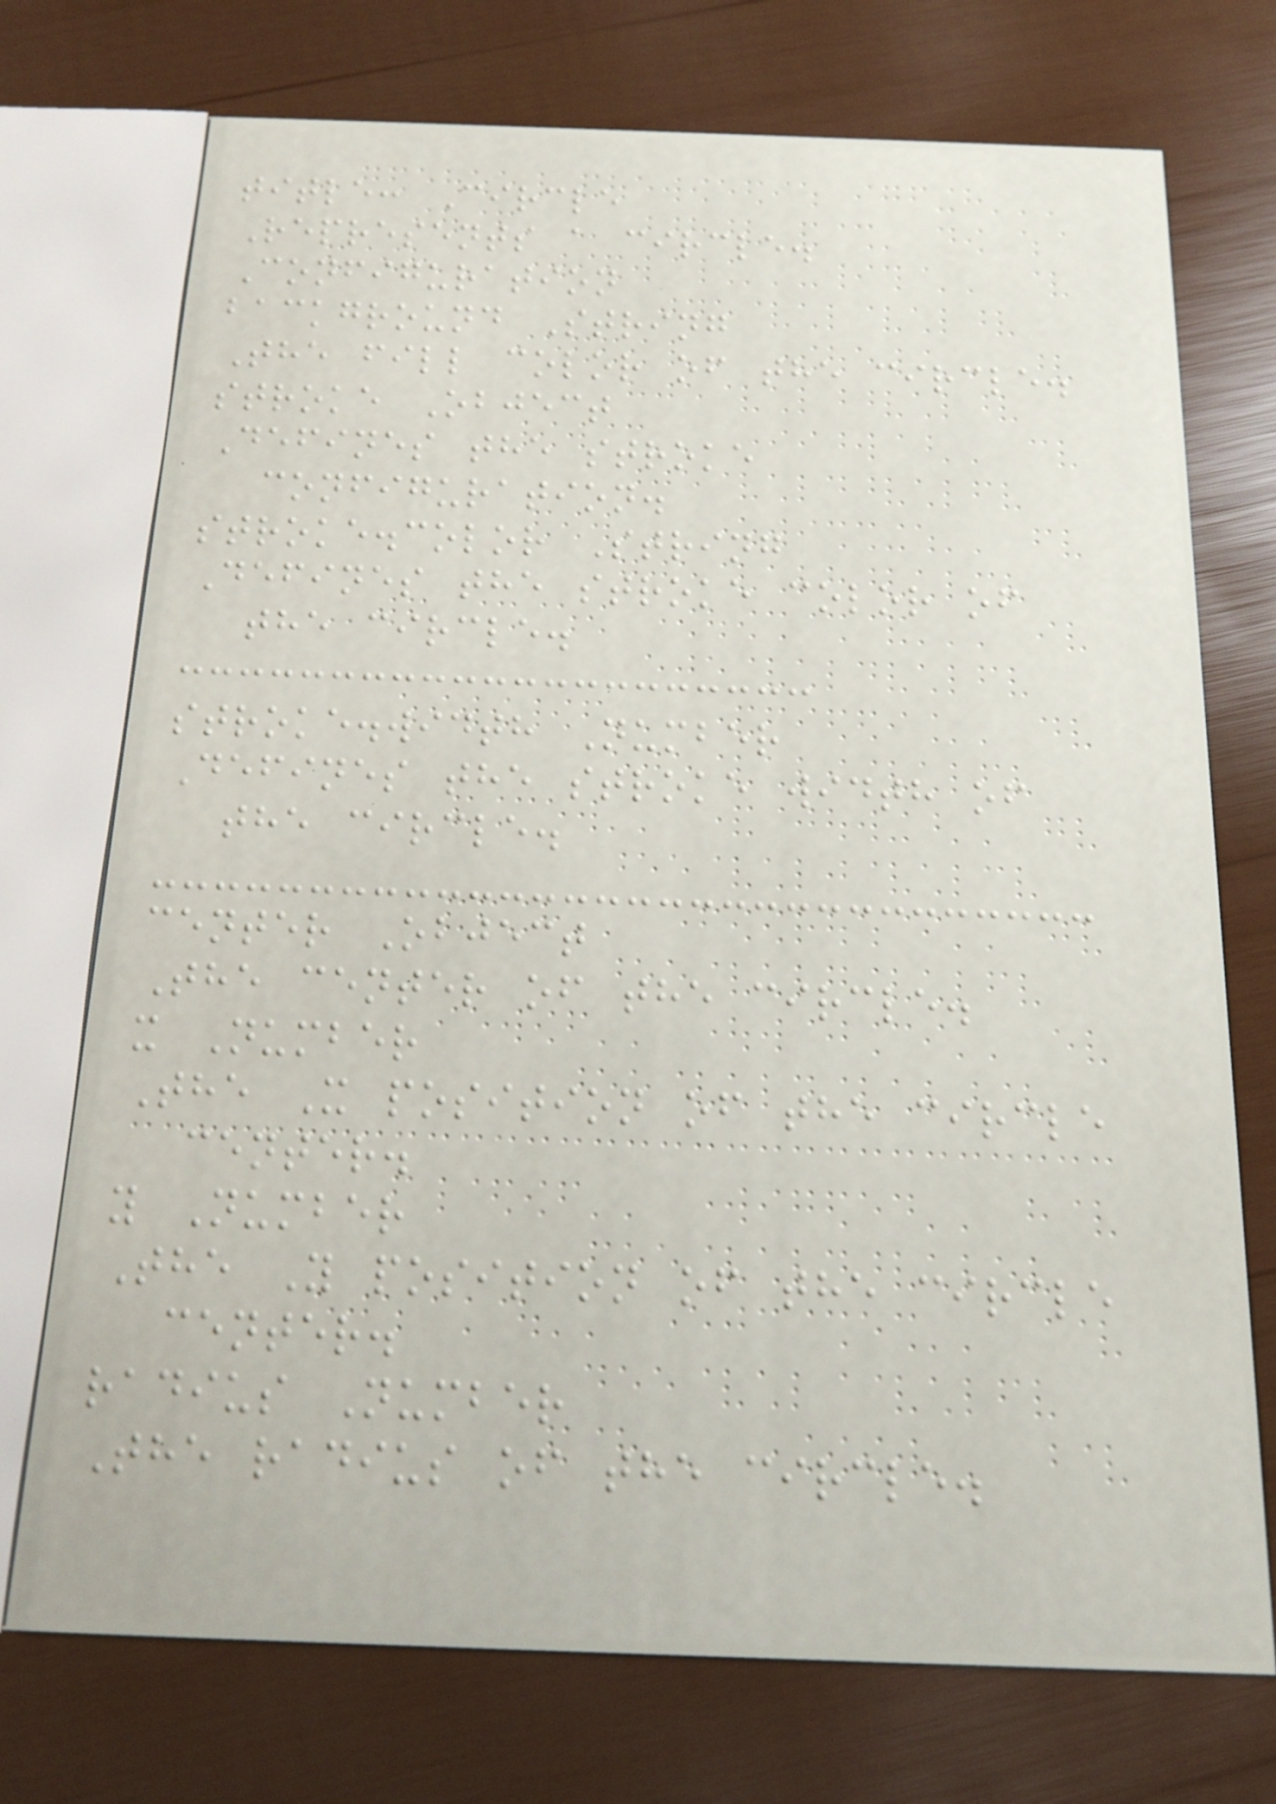title: Circle
Represents a circle.
Configuration
background String
The fill color of the circle.
stroke Object
Defines the stroke
configuration.
stroke.color String
Defines the stroke color of
the circle.
stroke.width Number
Defines the stroke width of
the circle.
center Object
The center of the circle.
x Number
The X position of the circle
center.
y Number
The Y position of the circle
center.
radius Number
The radius of the circle.
